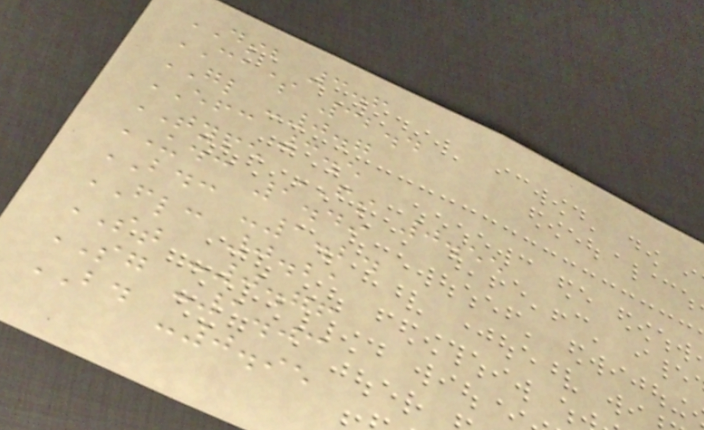DSB 3.6
CA$ 32.4
GL -0.7
EFC 3.5
TYPE FS 0.55
UDC 1.49
BDC -1.24
FLC 0.21
ST -0.76
SG -1.03
BD -0.95
